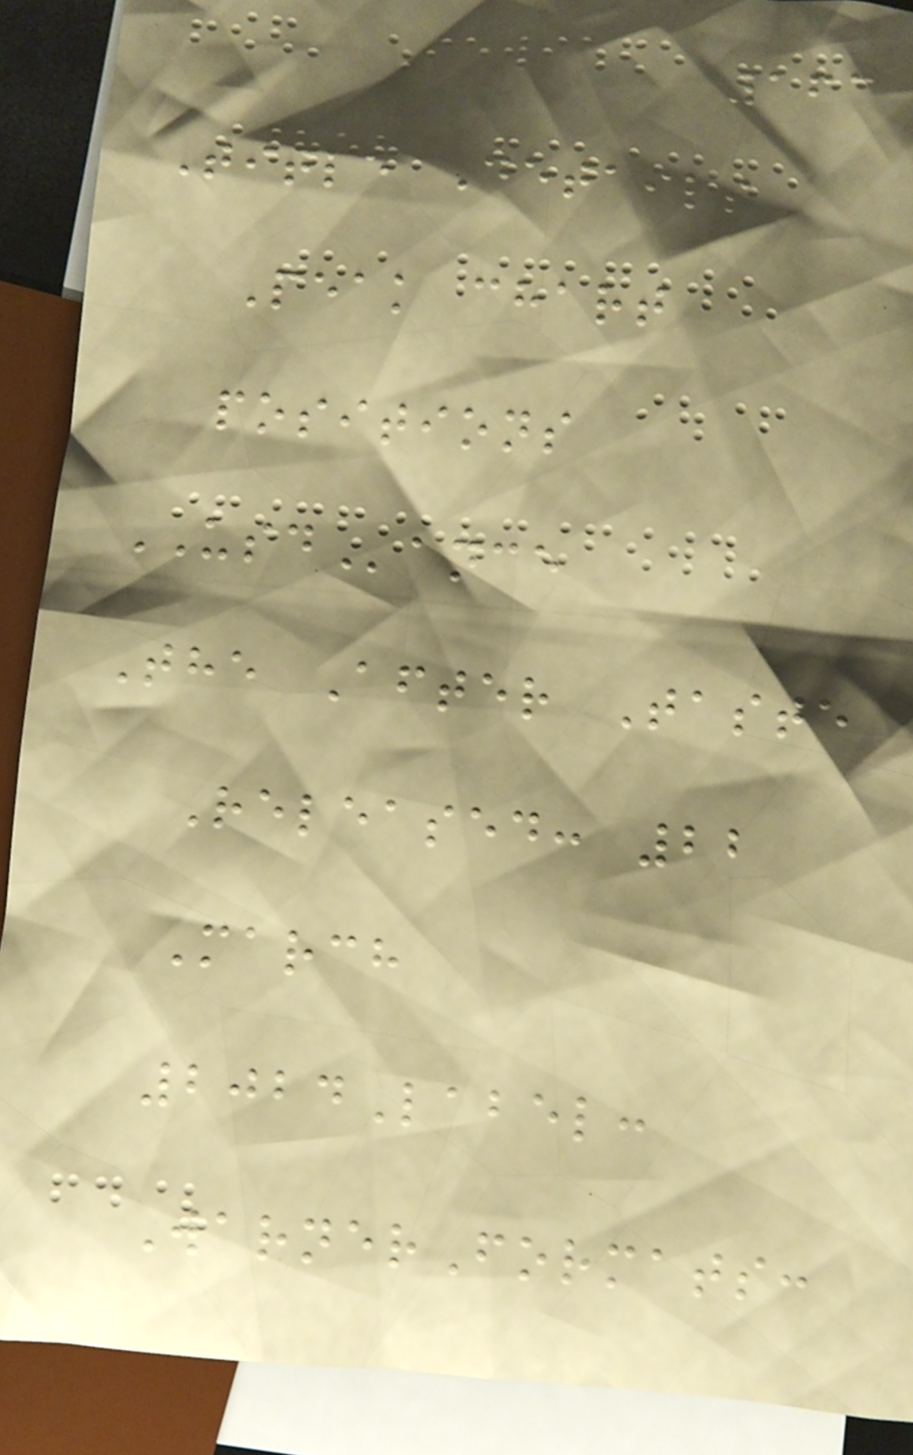163
Title Details
Peak chart
positions
USDance
The After Taste
Released: 22
March
2024Label:
WarnerFormats:
